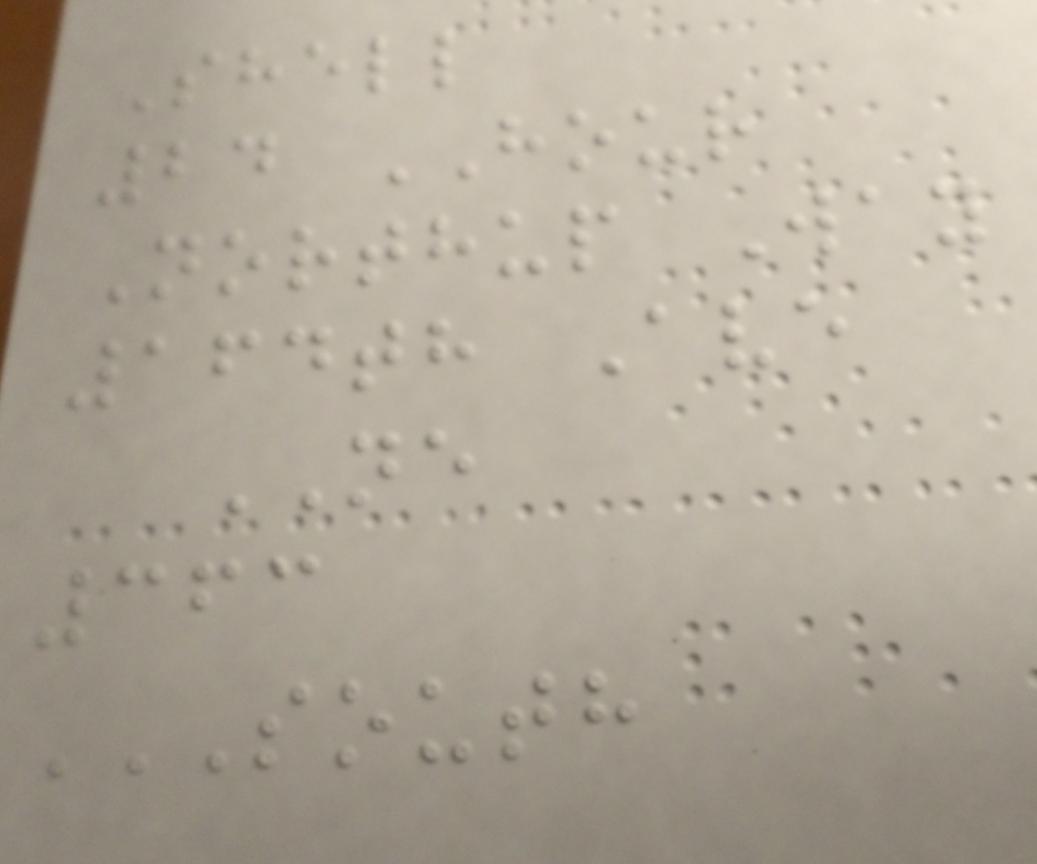Shell
24 HOUR
Northup Way
164th Ave
NE
363
SOUTH
